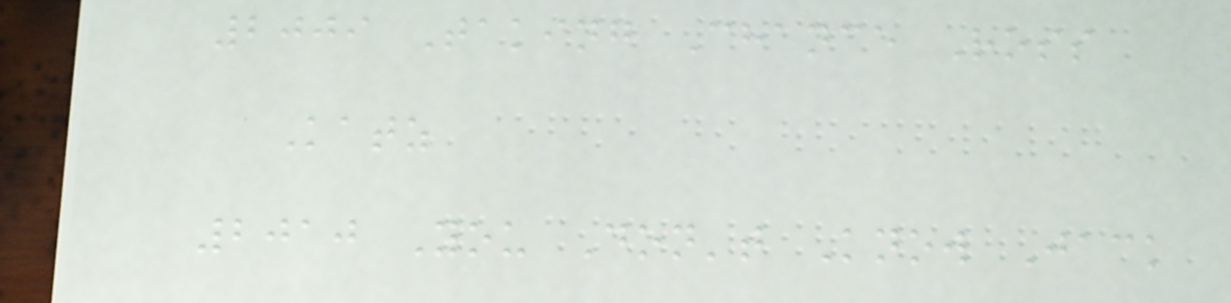2009 Taking Chance Ross
Katz
2010 You Don't Know Jack
